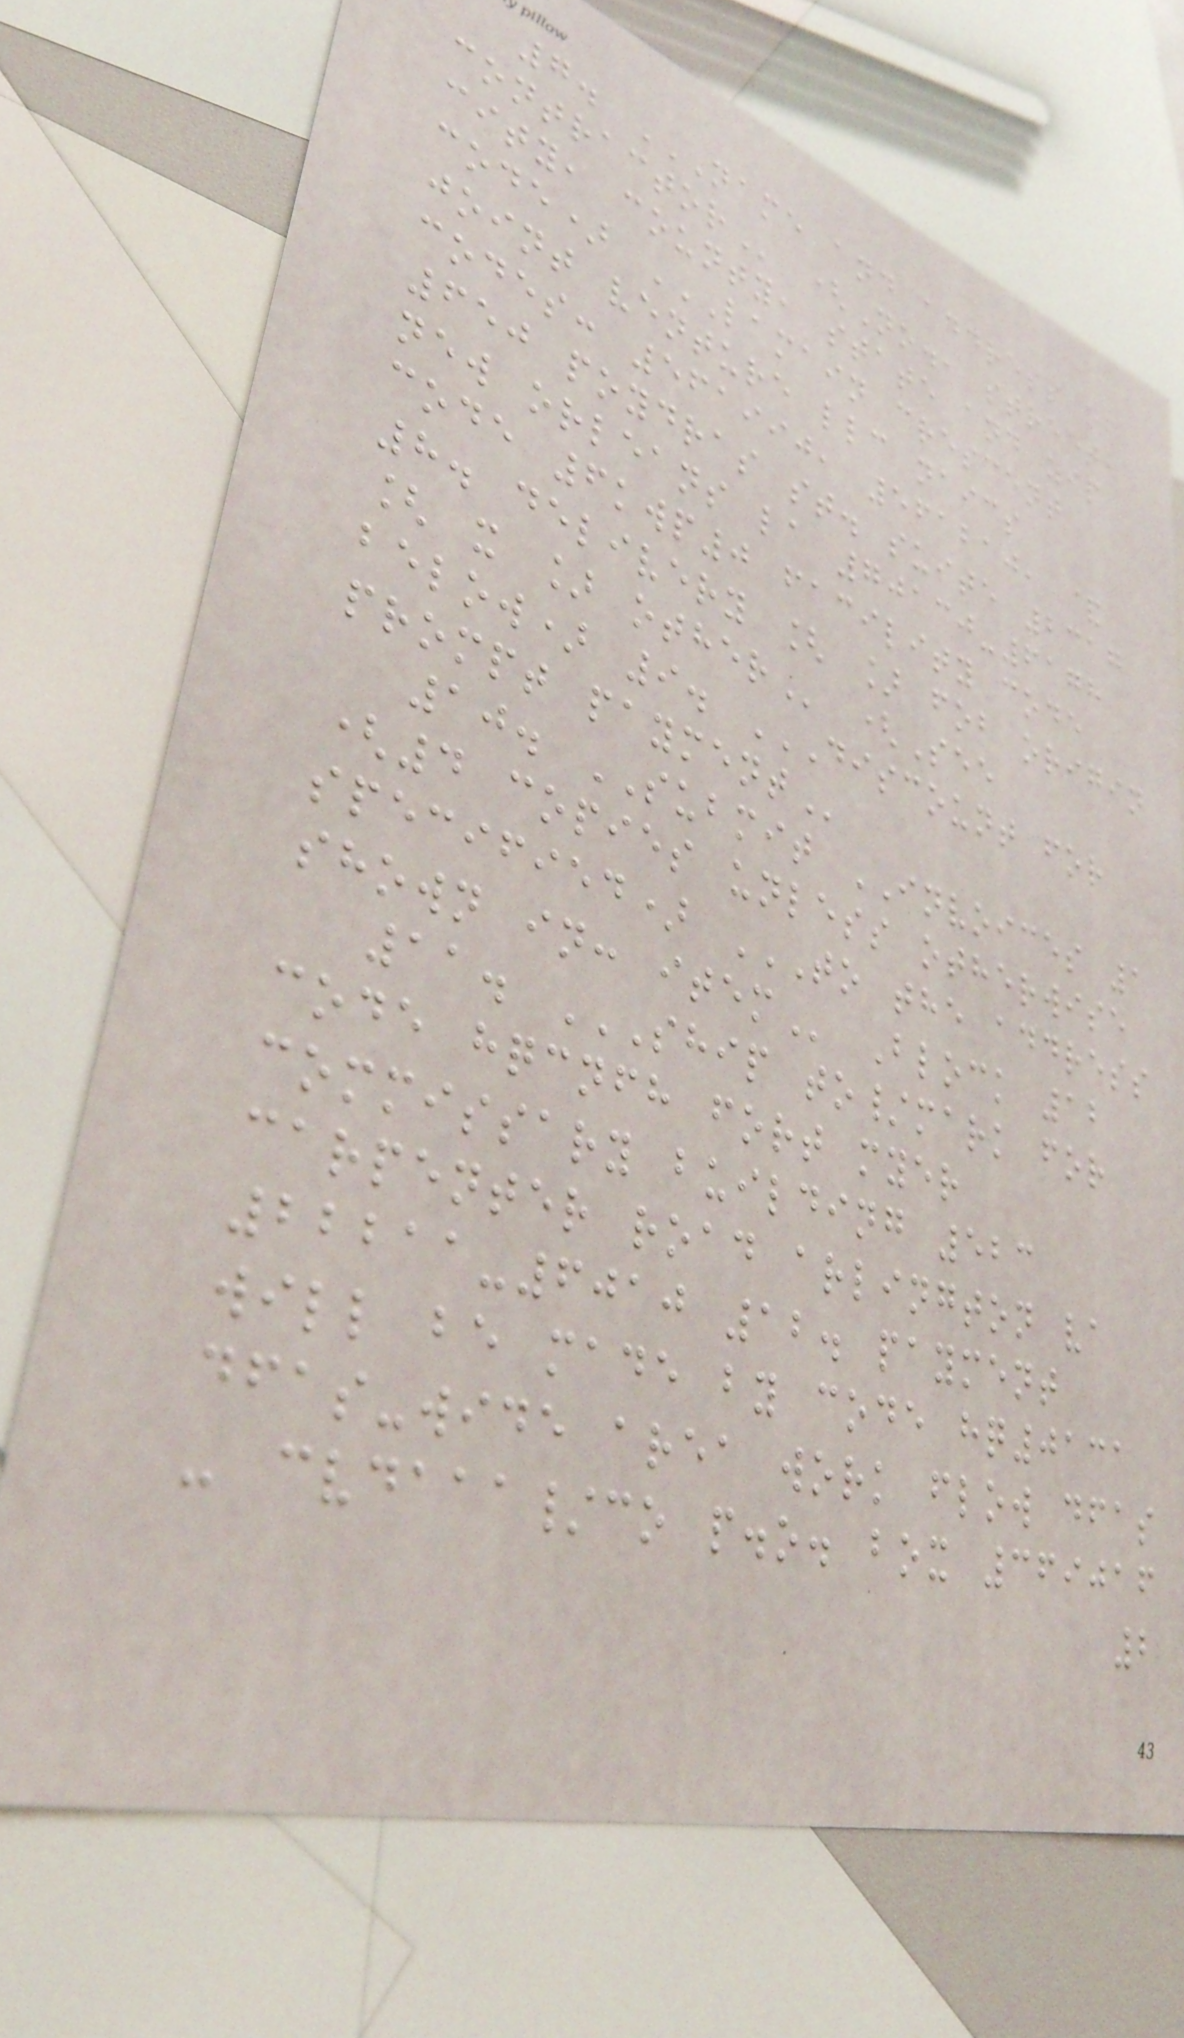7. NAME AND ADDRESS OF
CONTRACTOR (No., street,
city, county, state and zip
code) LAMAIN CRESCENT
JOINT VENTURE LLC NAICS
CODES: 561990, 561210, &
650 POYDRAS ST. SUITE 2317
NEW ORLEANS LA 70130-6178
CODE 6KWP0 FACILITY CODE
8. DELIVERY [ ] FOB ORIGIN
[ X ] OTHER (See
below) 9. DISCOUNT FOR
PROMPT PAYMENT
10. SUBMIT INVOICES 1
(4 copies unless otherwise
specified) TO THE ADDRESS
SHOWN IN: ITEM Block 12
11. SHIP TO/MARK FOR
CODE HQCNFH FORT MYER
COMMISSARY BUILDING 523
CARPENTER ROAD ARLINGTON VA
22211-6010 12. PAYMENT
WILL BE MADE BY CODE HQ0131
DFAS-WIDE AREA WORK FLOW DFAS
- CVDAAA/CO P.O. BOX 369016
2
